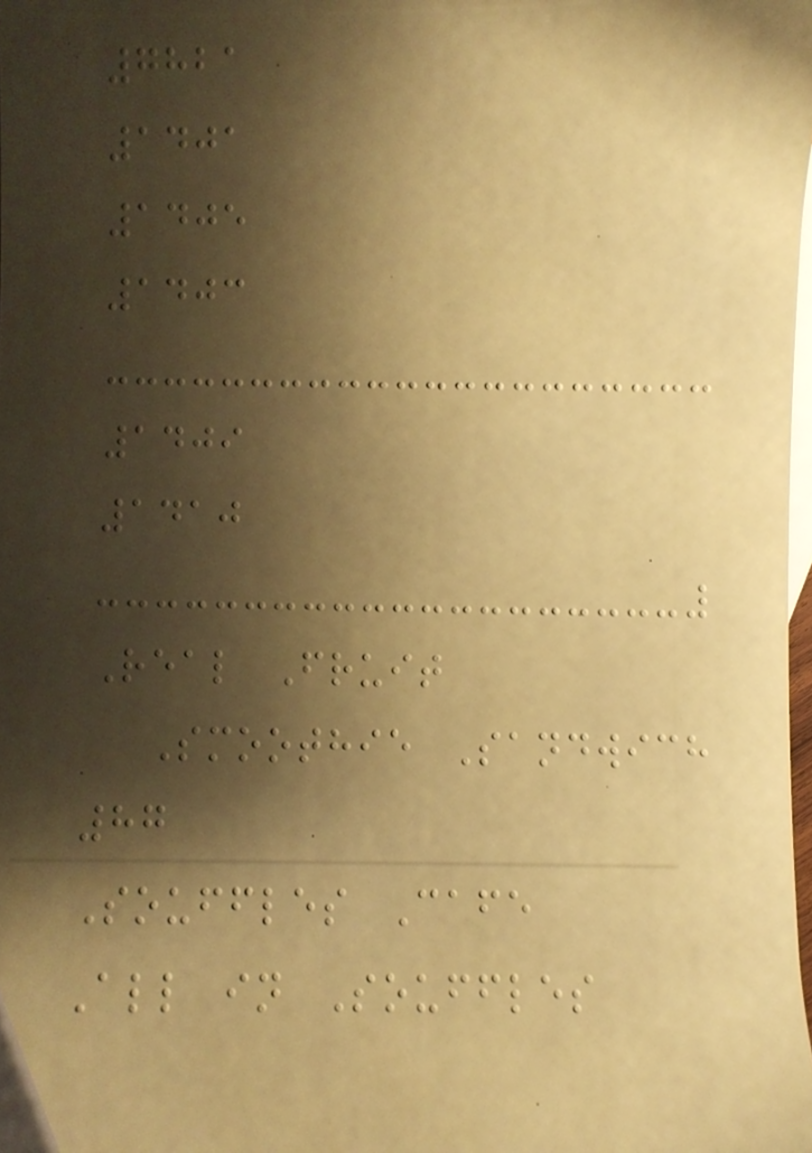7821
1401
1405
1403
1409
1410
Real Fruit
Smoothie Sandwich
87
Souffles Cafe
All in Souffles
